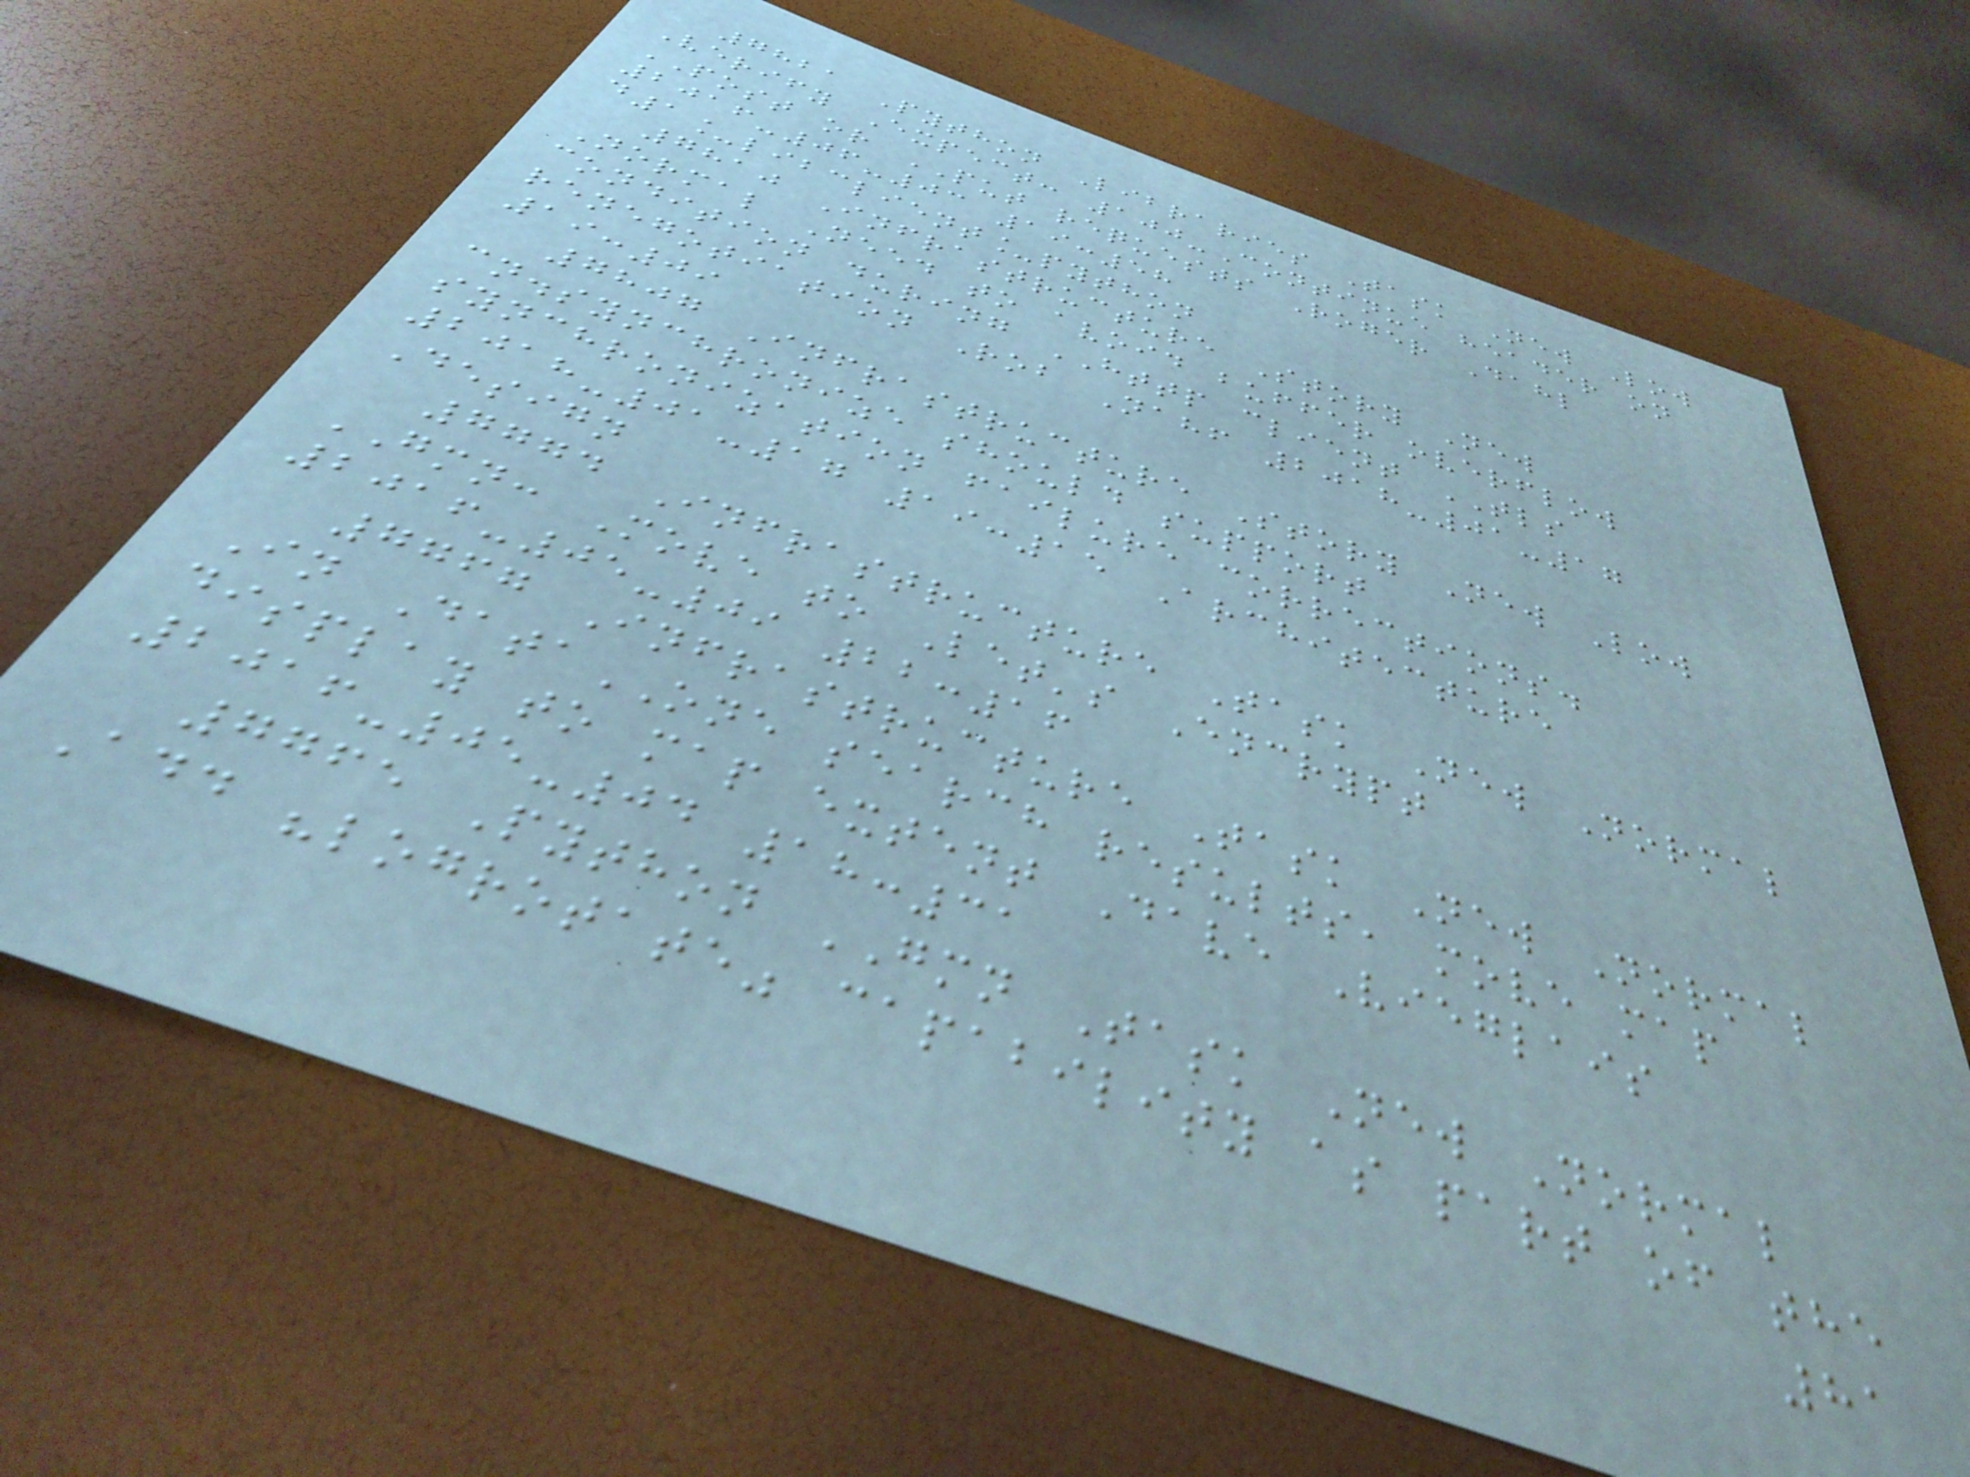7821 Python Libraries Task New Low
Verify Expect: 100-Continue header on
POST or PUT requests Roger Dahl
2016-06-03 19:58
d1_libclient_python
7810 Infrastructure Story New
Normal Need to avoid buffer overflow
condition during HTTP client TLS
renegotiation Rob Nahf 2018-01-17
19:09
7807 Infrastructure Story New Low
cn.synchronize should support
synchronization failure corrections.
2018-01-17 19:15 Architecture
Design
7774 Infrastructure Task New Normal
GMN: Move to Let's Encrypt
2016-05-09 22:16
7767 Infrastructure Task New Normal
In DataONE search results, move map
display to map extent Dave Vieglais
2016-05-04 18:31
7765 Python GMN Task New Normal
Add "logrotate" capability as part of the
81
